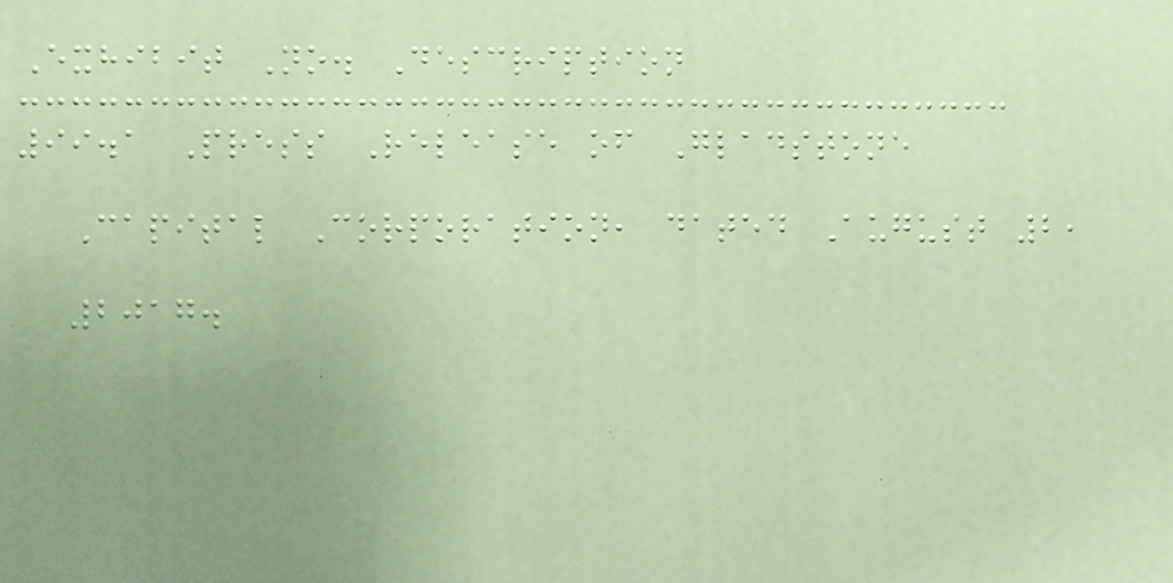Exhibit No. Description
99.1 Press Release of Gladstone
Capital Corporation, dated August 2,
2017.
